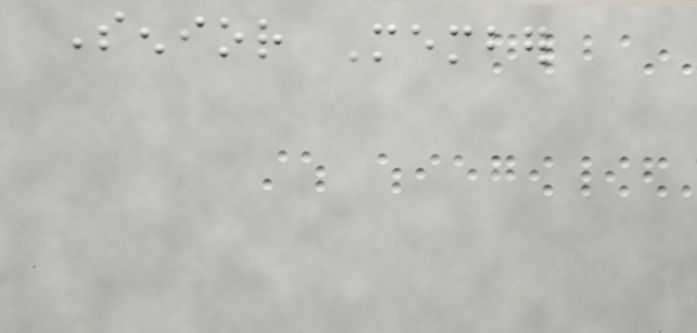Senior Member
